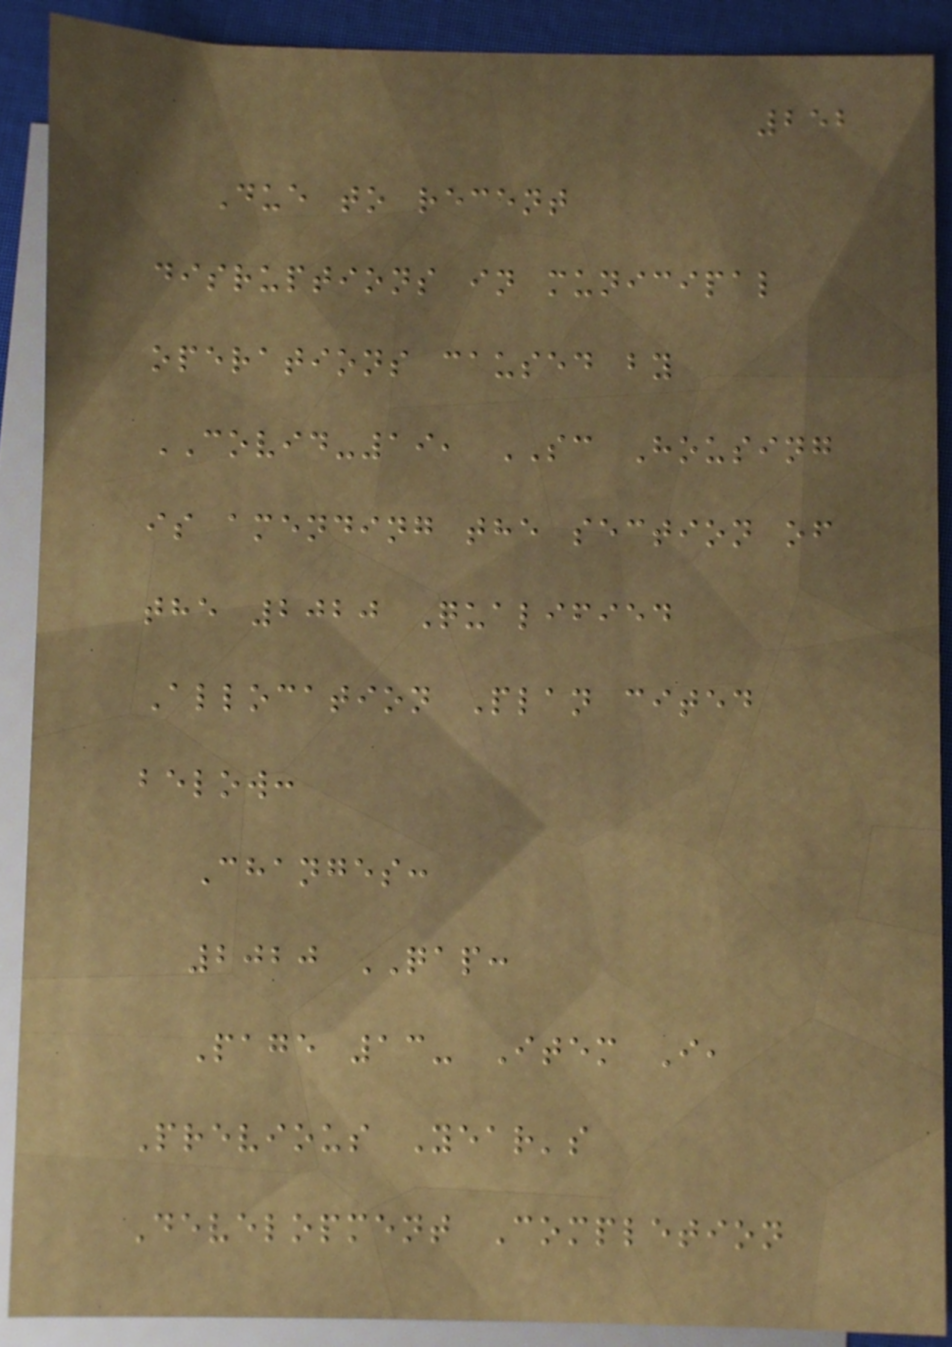252
Due to recent
disruptions in municipal
operations caused by
COVID-19, SC Housing
is amending the section of
the 2020 Qualified
Allocation Plan cited
below:
Changes:
2020 QAP:
Page 13- Item I,
Previous Year's
Development Completion
